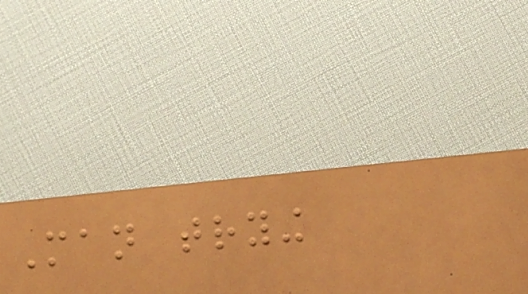Man trying
